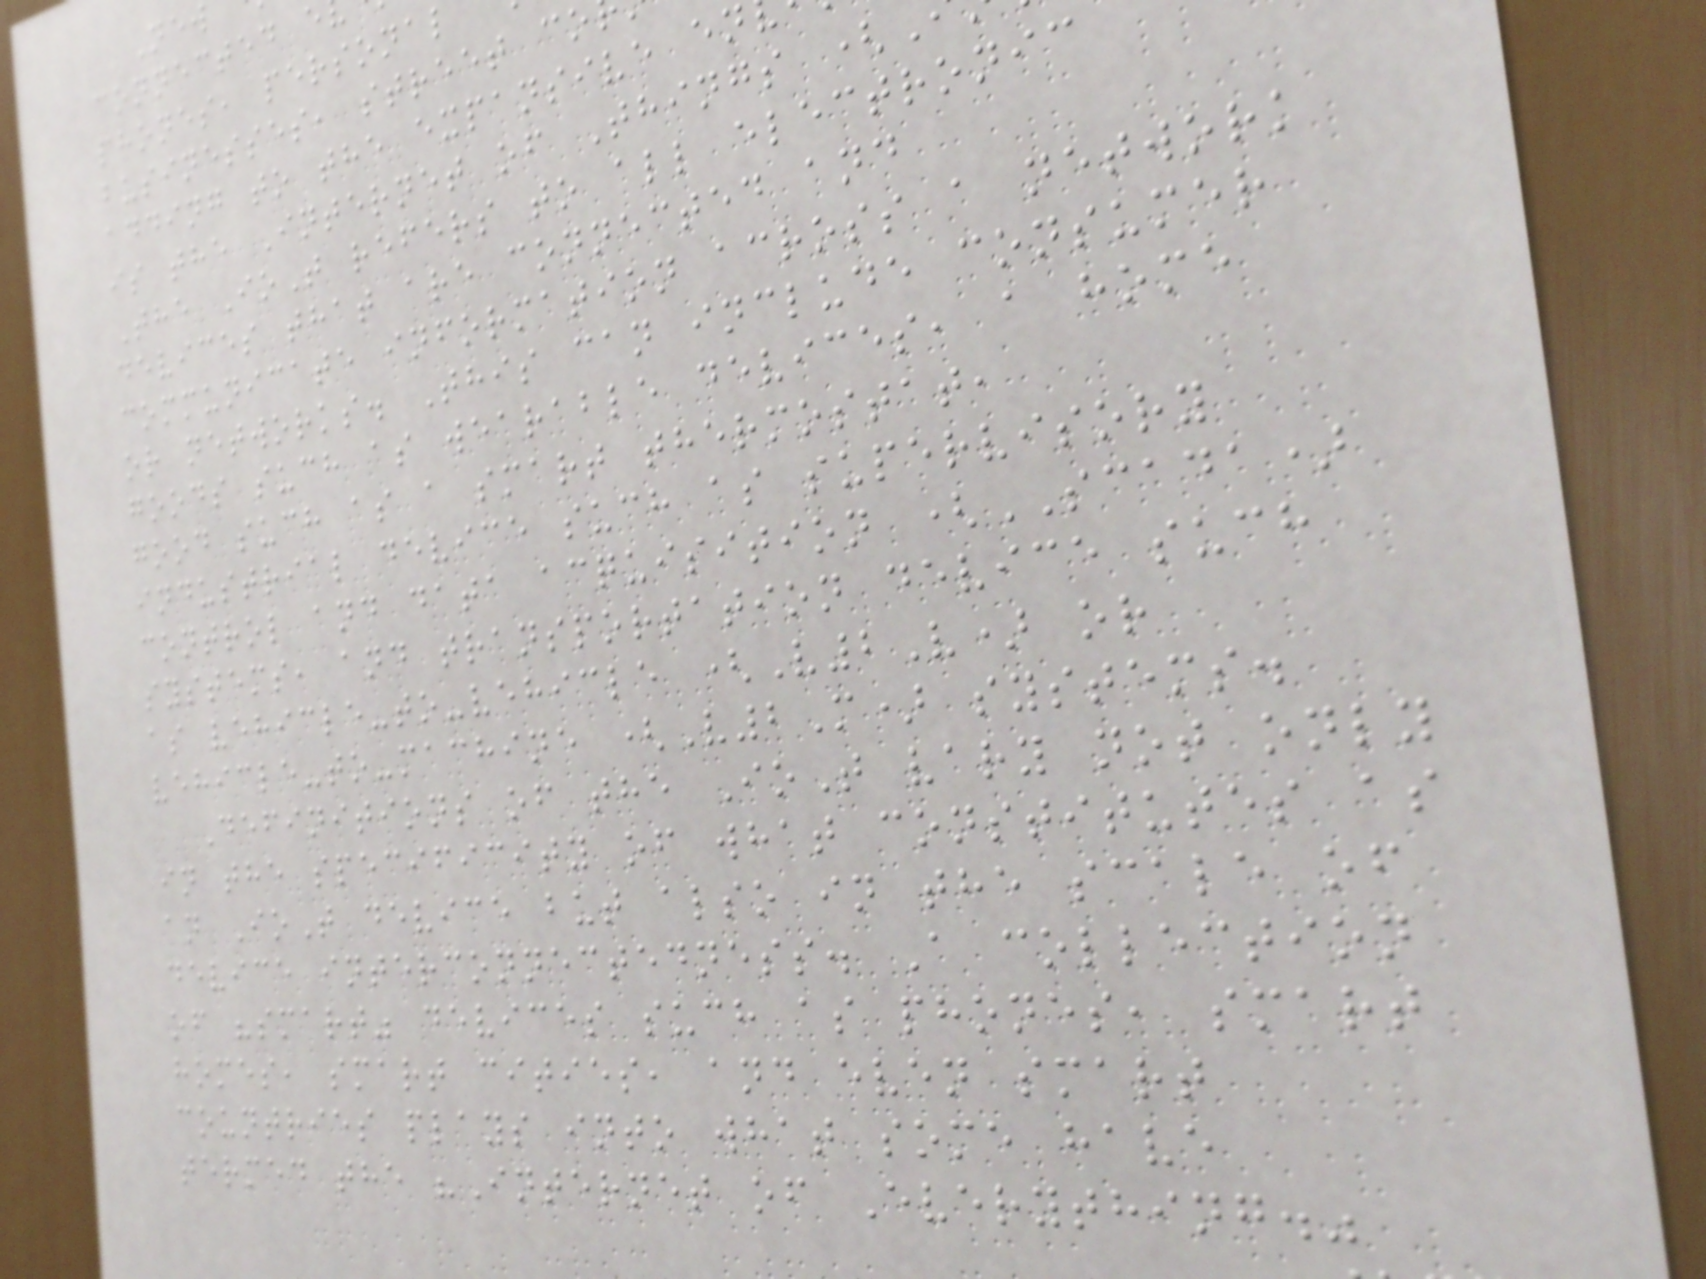connected e
phones, personal
businesses, street co
adding to the expansive en
is the Internet of Things (
The IoT refers to all electronic
devices that are connected and
communicate information across a network
or networks. This can include consumer
goods such as wearable devices, a home
good such as a smart thermostat,
industrial device such as supervisory
control and data acquisition (SCADA)
systems, and transportation device such
as vehicle-to-vehicle (V2V) or
vehicle-to-machine (V2M) systems.
Definitions of the IoT vary not only
in the specificity of what constitutes as
an IoT device but also in the scale of
device interconnectedness. A collection
of "smart" devices such as phones, smart
homes, smart cities, and even smart
countries plays into what some have
termed the "Internet of Everything."
